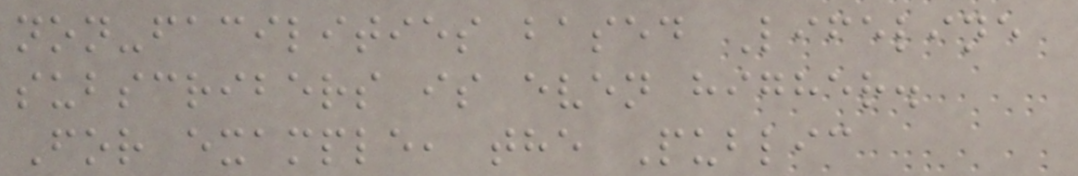non-facilities based Lifeline
subscribers is even higher.
For example, the Public
